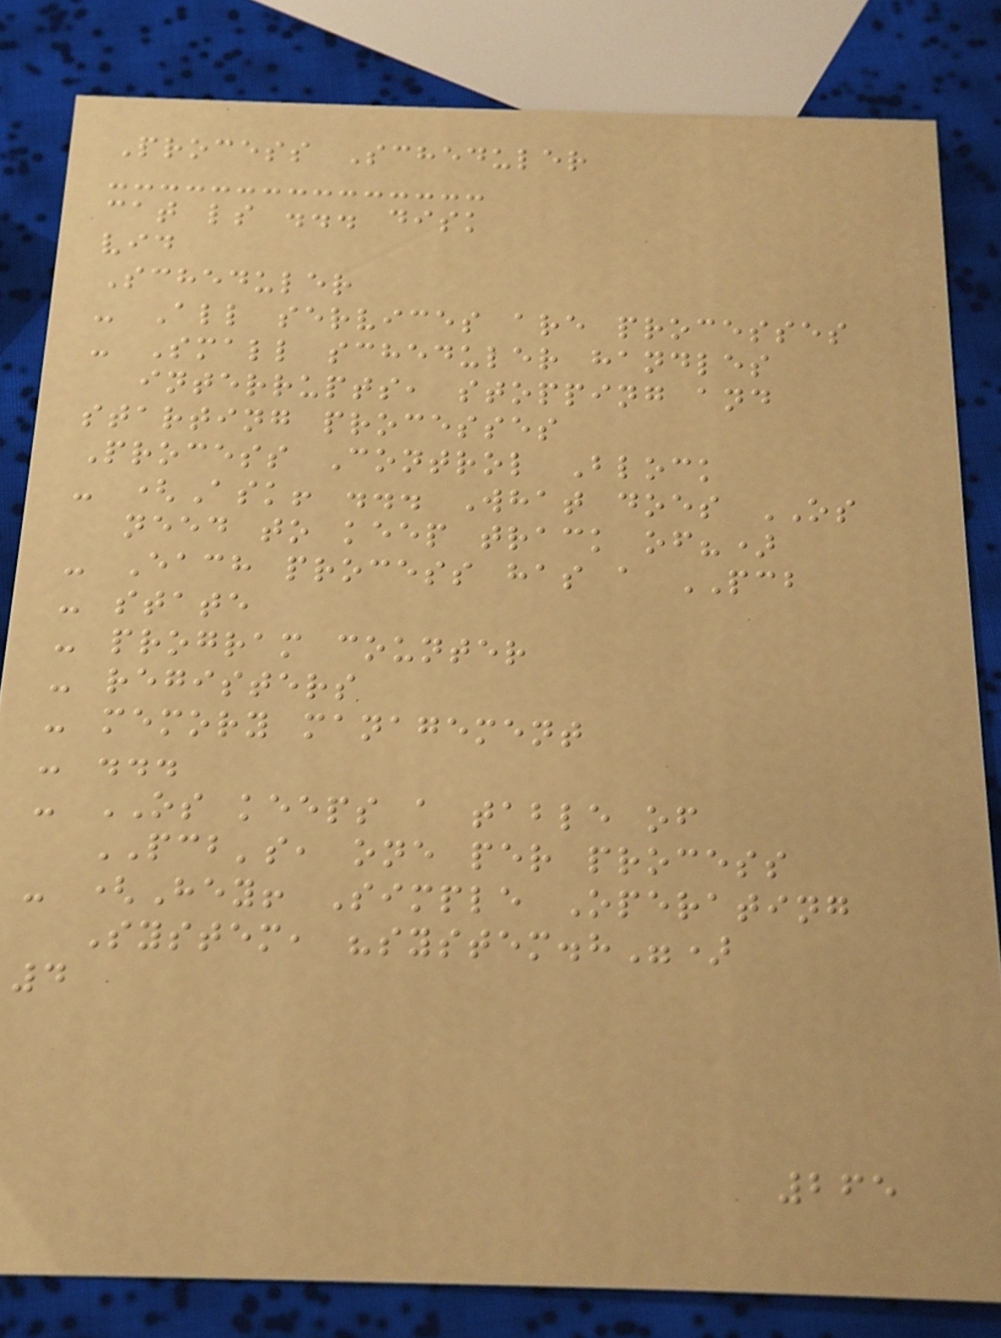Process Scheduler
cat ls ... disk
vid
Scheduler
- All services are processes
- Small scheduler handles
interrupts, stopping and
starting processes
Process Control Block
- (Ask! ... What does OS
need to keep track of?)
- Each process has a PCB
- state
- program counter
- registers
- memory management
- ...
- OS keeps a table of
PCB's, one per process
- (Hey! Simple Operating
System, "system.h")
4
265
